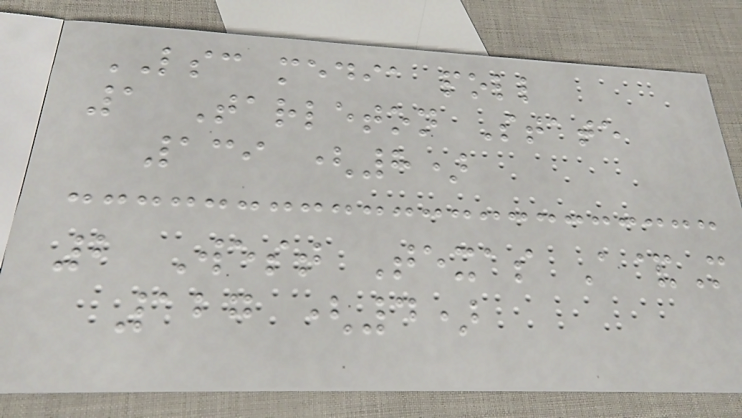LSC media poll
1 Tarleton State
139 (8)
2 West Texas A&M
127 (4)
